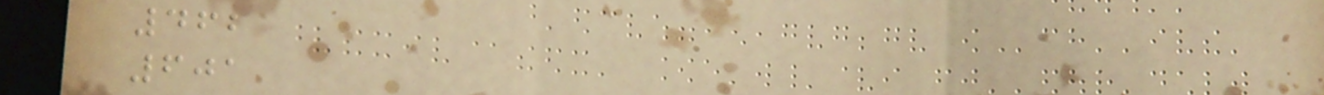462
601
